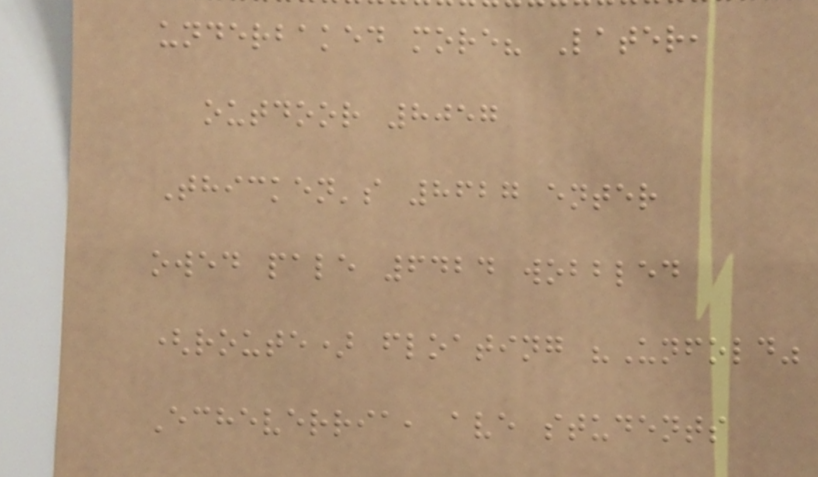underbaked more? Later,
outdoor 8057
Thicken's 8627 enter
owed pale 6424 wobbled
(route) floating "Unfold"
Echeverria, ave students
